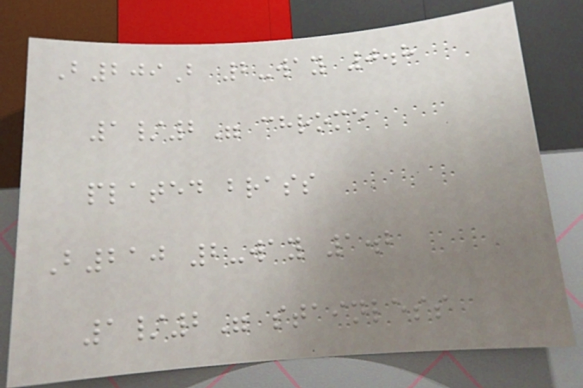B209B 2-way 0.8
1/2" chrome
plated brass
B210 2-way 1.2
1/2" stainless
